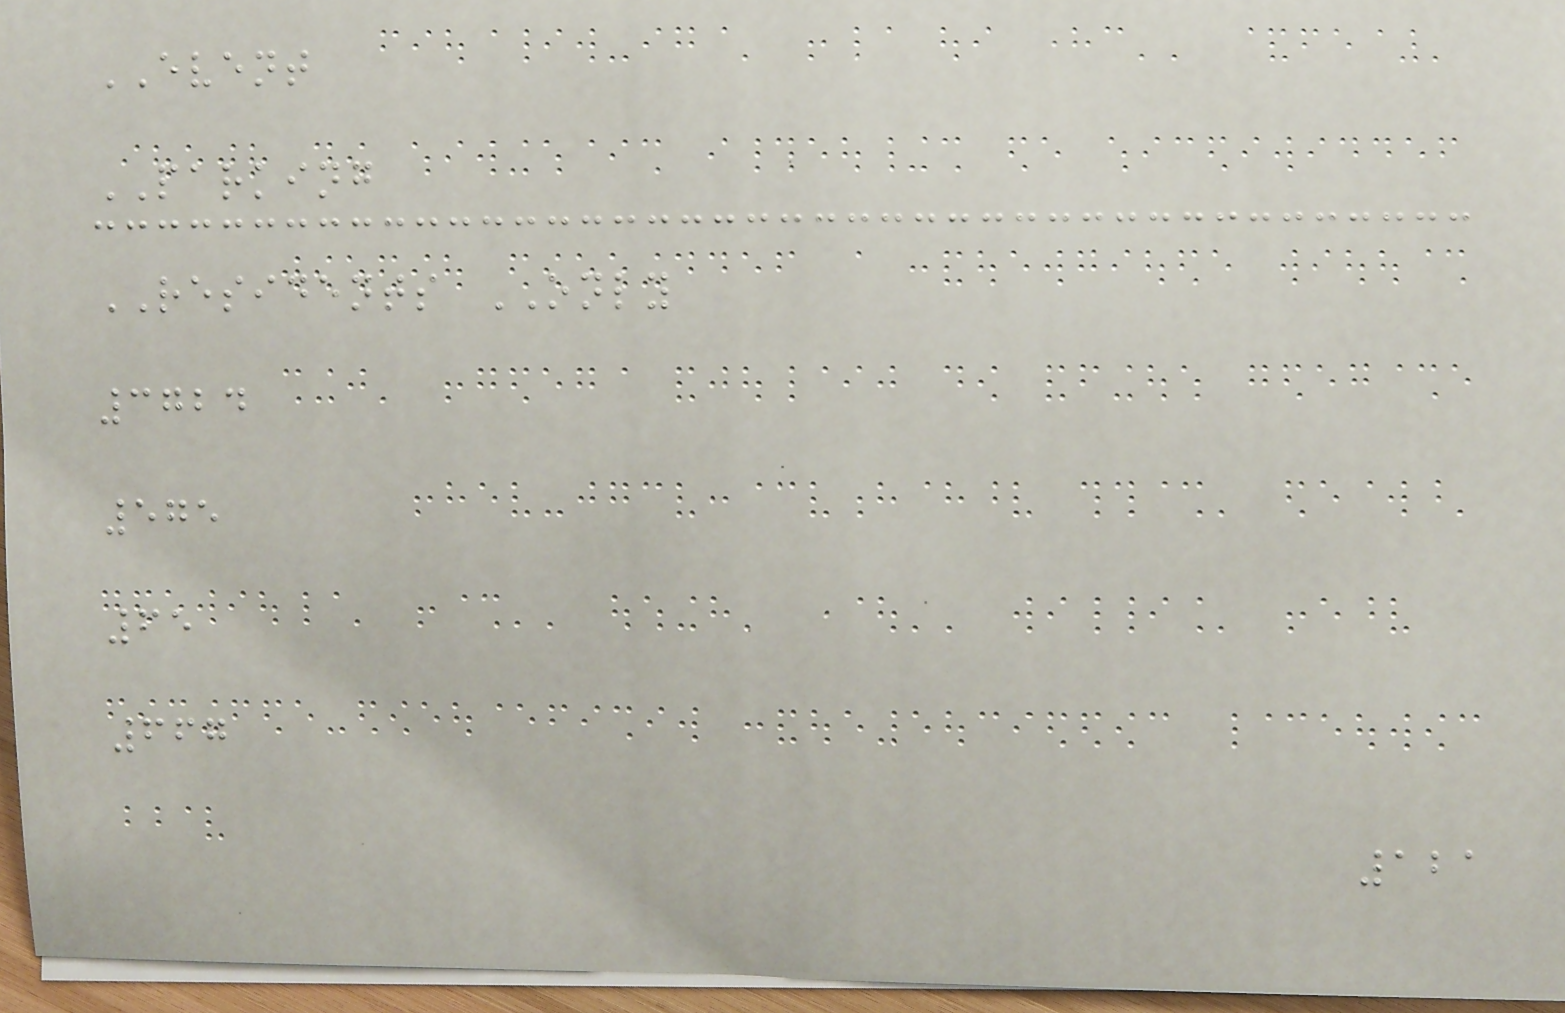EVENT
PARKING
RESIDENTS ONLY
3724
575
65
667
121
